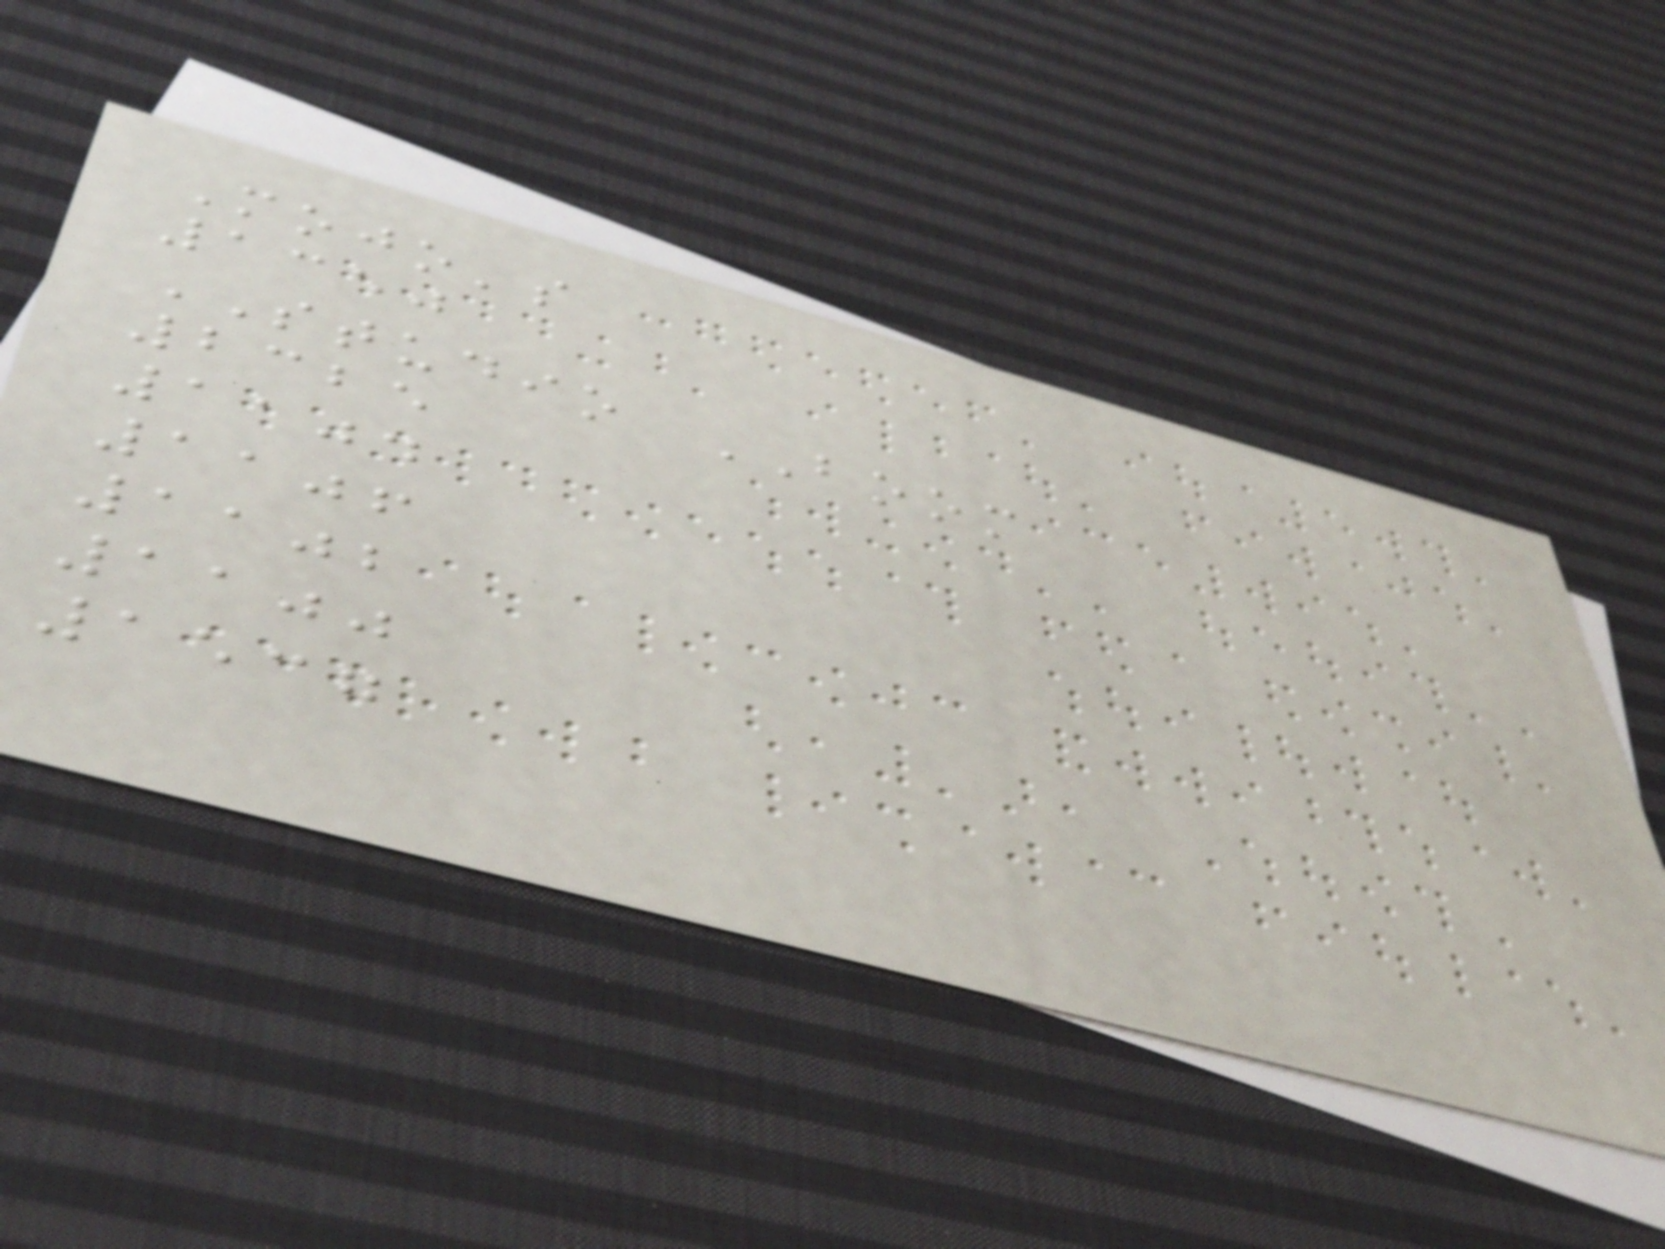Mojo's
1350
STUDIO BOOM
2325
1104
1106
1102
1100
1537
